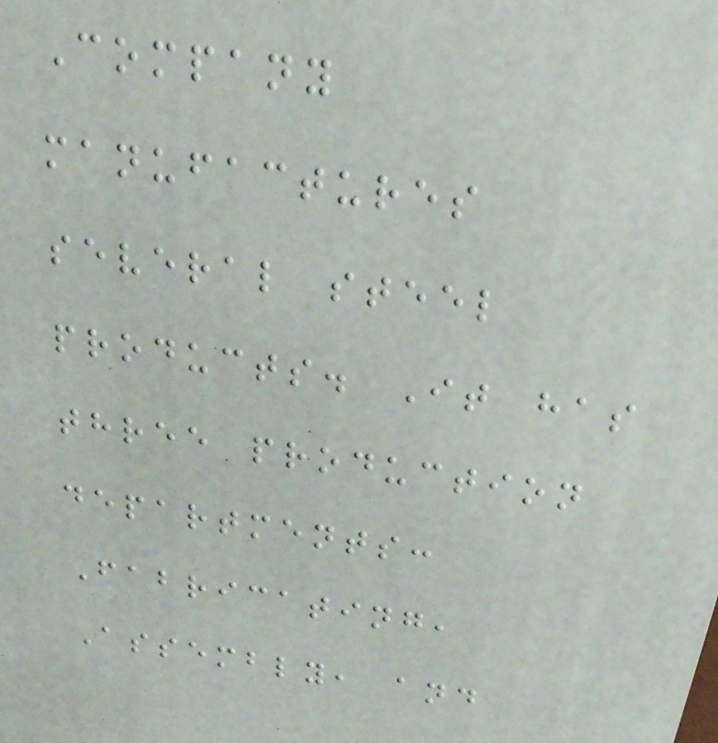Company
manufactures
several steel
products. It has
three production
departments:
Fabricating,
Assembly, and
